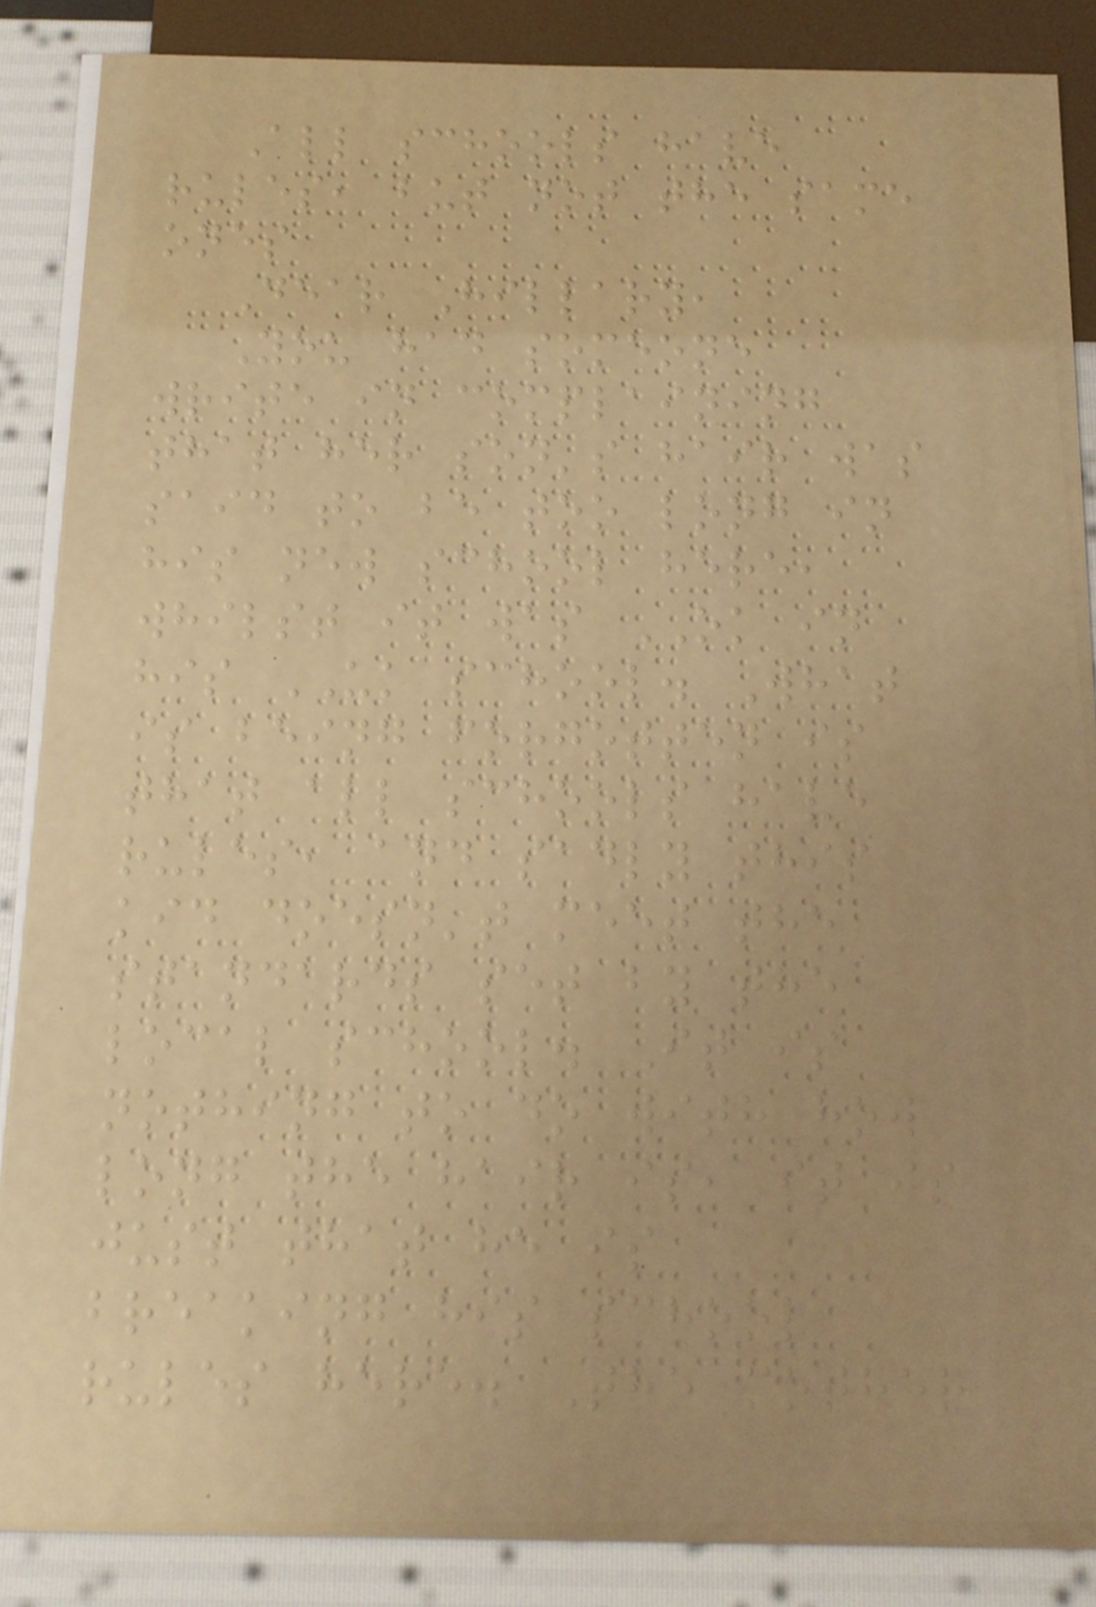All schools have
rules, but not the same
ones
Dear Hillary,
You had someone
write in complaining
that her son's hair was
said to be too long in
his new school here,
whilst it was OK in
his UK school. What
is being forgotten is
that all schools have
rules, and sadly this
kid doesn't meet the
standards set by the
local school. It is
nothing to do with how
long the hair is, it is
just that he is
breaking his school
rules here. The mother
